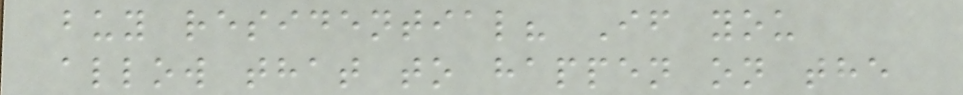buy residential? If you
allow that to happen on the
